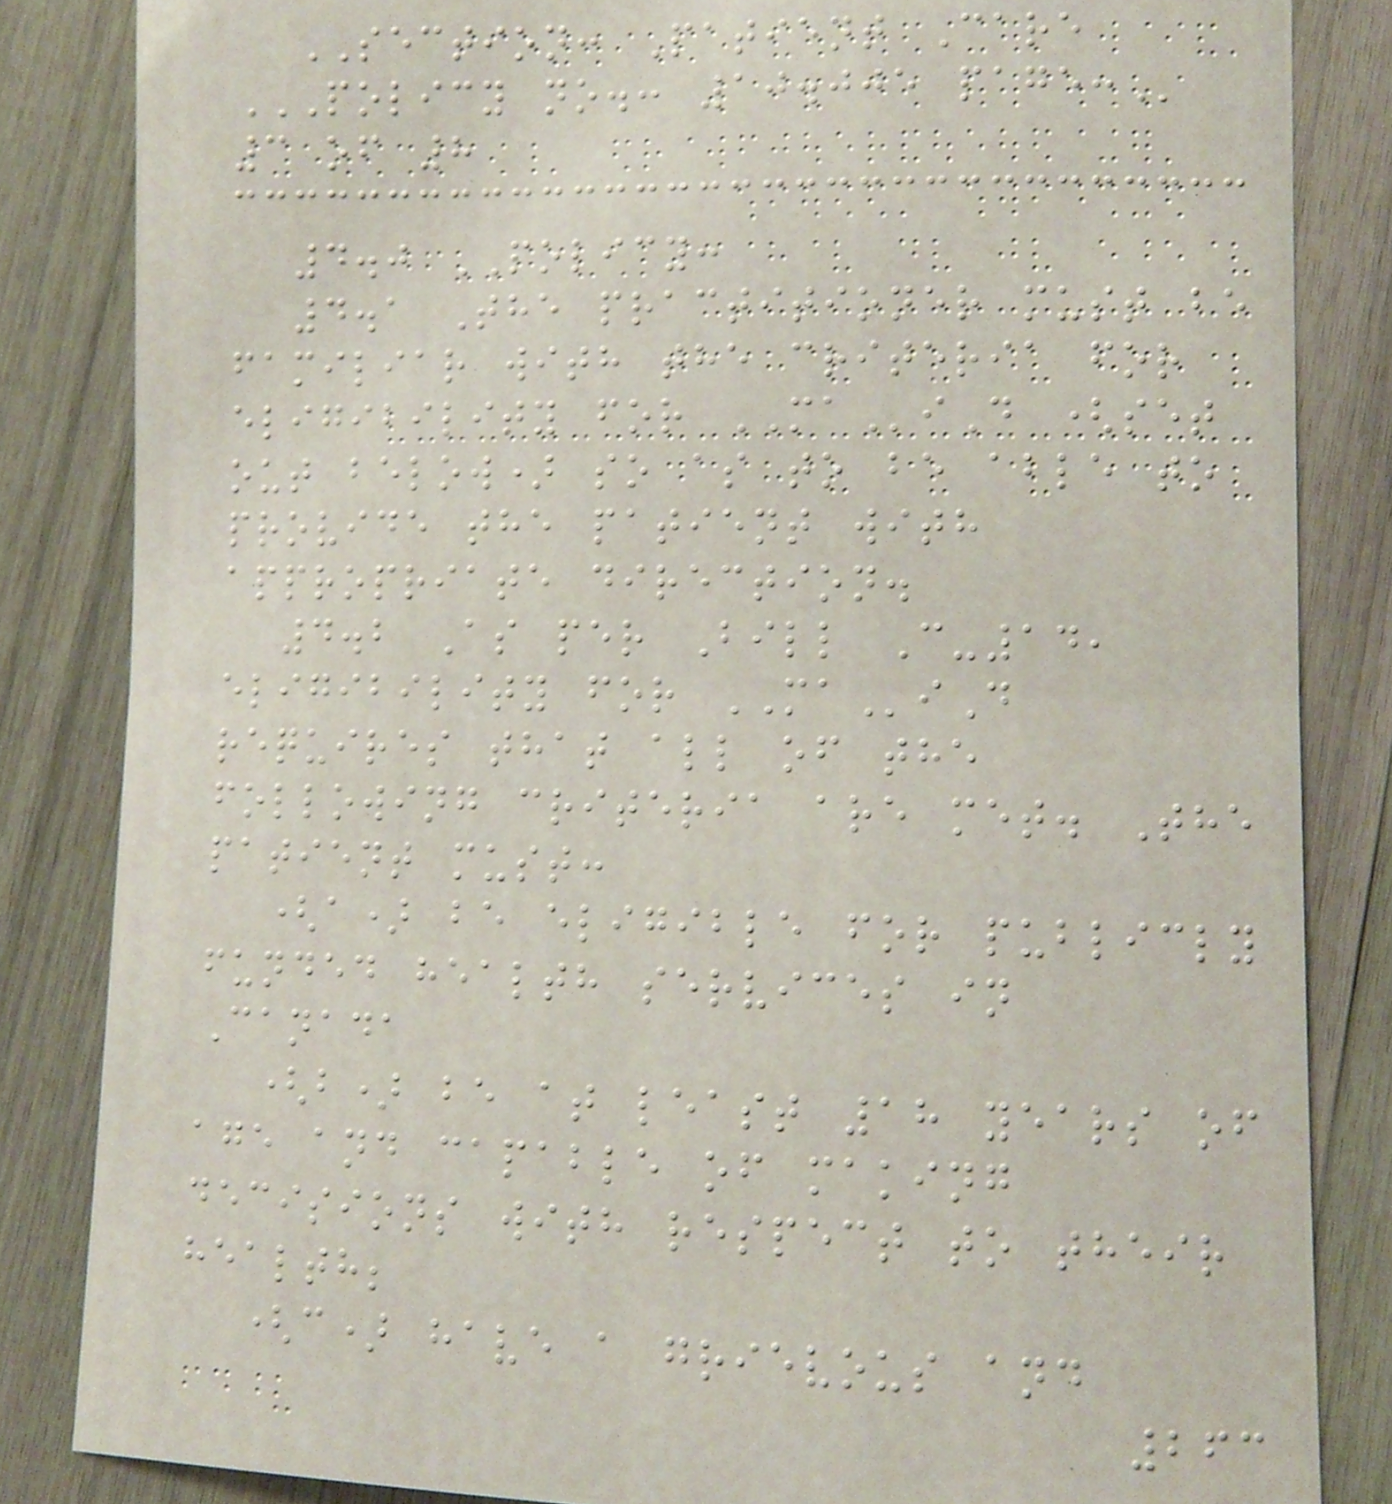SECTION: Patient Care
POLICY NO.: 10.005 PAGE:
3 of 8
4.0 POLICY:
4.1 The practitioner must be
familiar with the criteria for
eligibility for MAiD (set
out below) so as to be able to
provide the patient with
appropriate direction.
4.2 As per Bill C-14,
eligibility for MAiD
requires that all of the
following criteria are met. The
patient must:
(a) be eligible for publicly
funded health services in
Canada
(b) be at least 18 years of
age and capable of making
decisions with respect to their
health;
(c) have a grievous and
263
